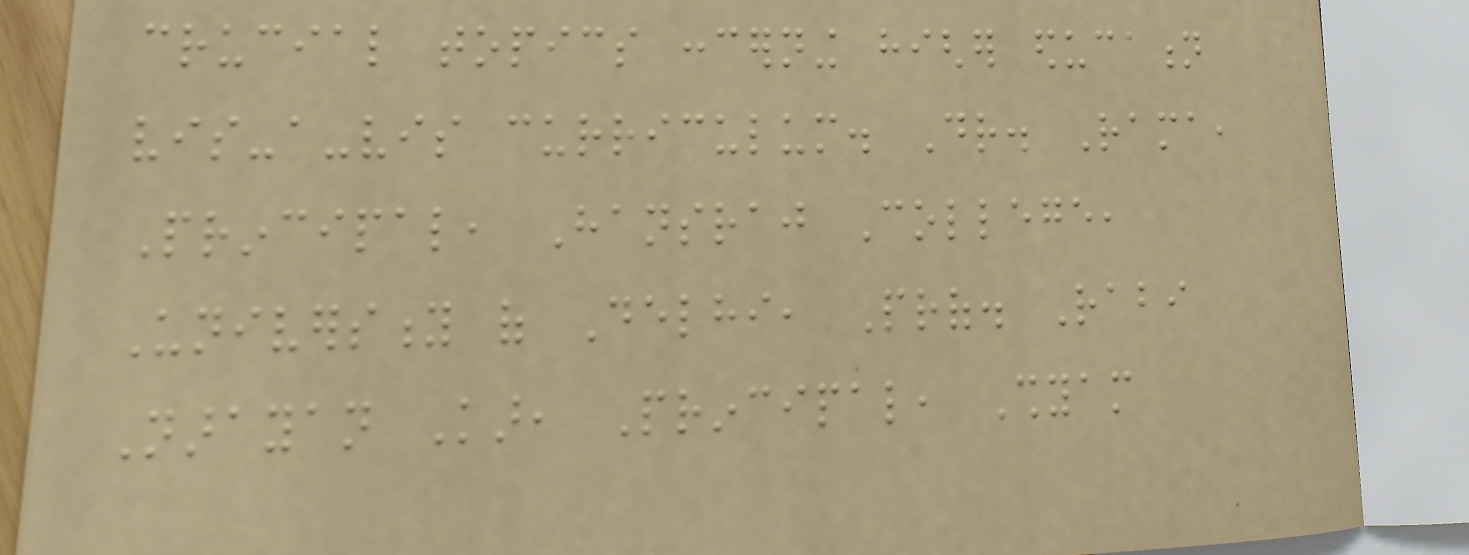crucial topics concerning higher education
vis-a-vis curriculum. Dr. Rama,
Principal, Hansraj College,
University of Delhi, Prof. Rabi
Narayan Kar, Principal, Shyam
